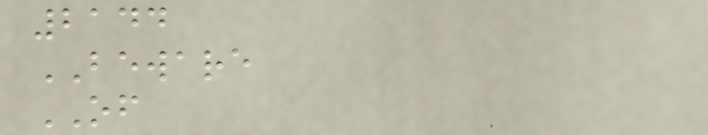2144
BEWARE
OF
